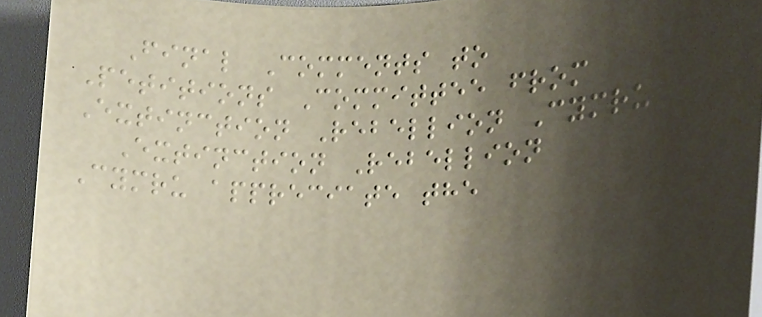Final Comments to
Petitions Committee from
Extinction Rebellion Cymru
Extinction Rebellion
Cymru appreciate the
